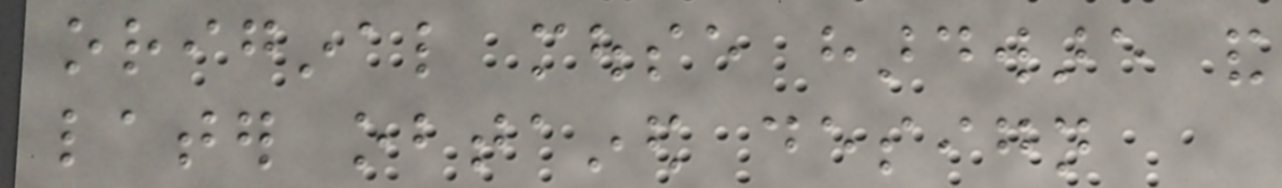original mouse hardware and
later obtained design
